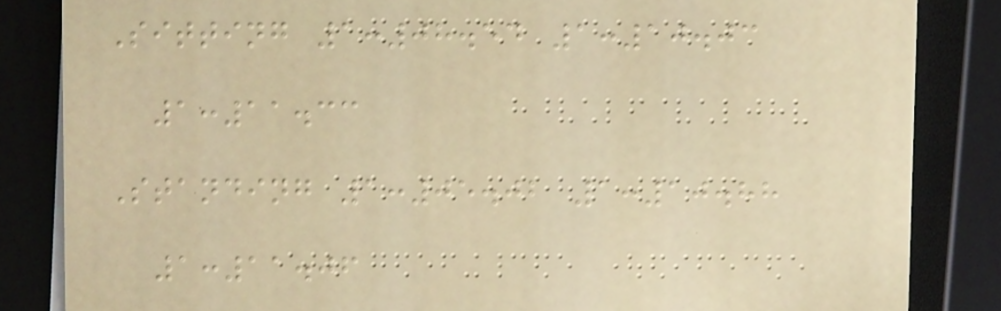Sitting 1:08.54 1:10.03
1:11.33
Standing 1:05.02 1:10.88
1:11.06
